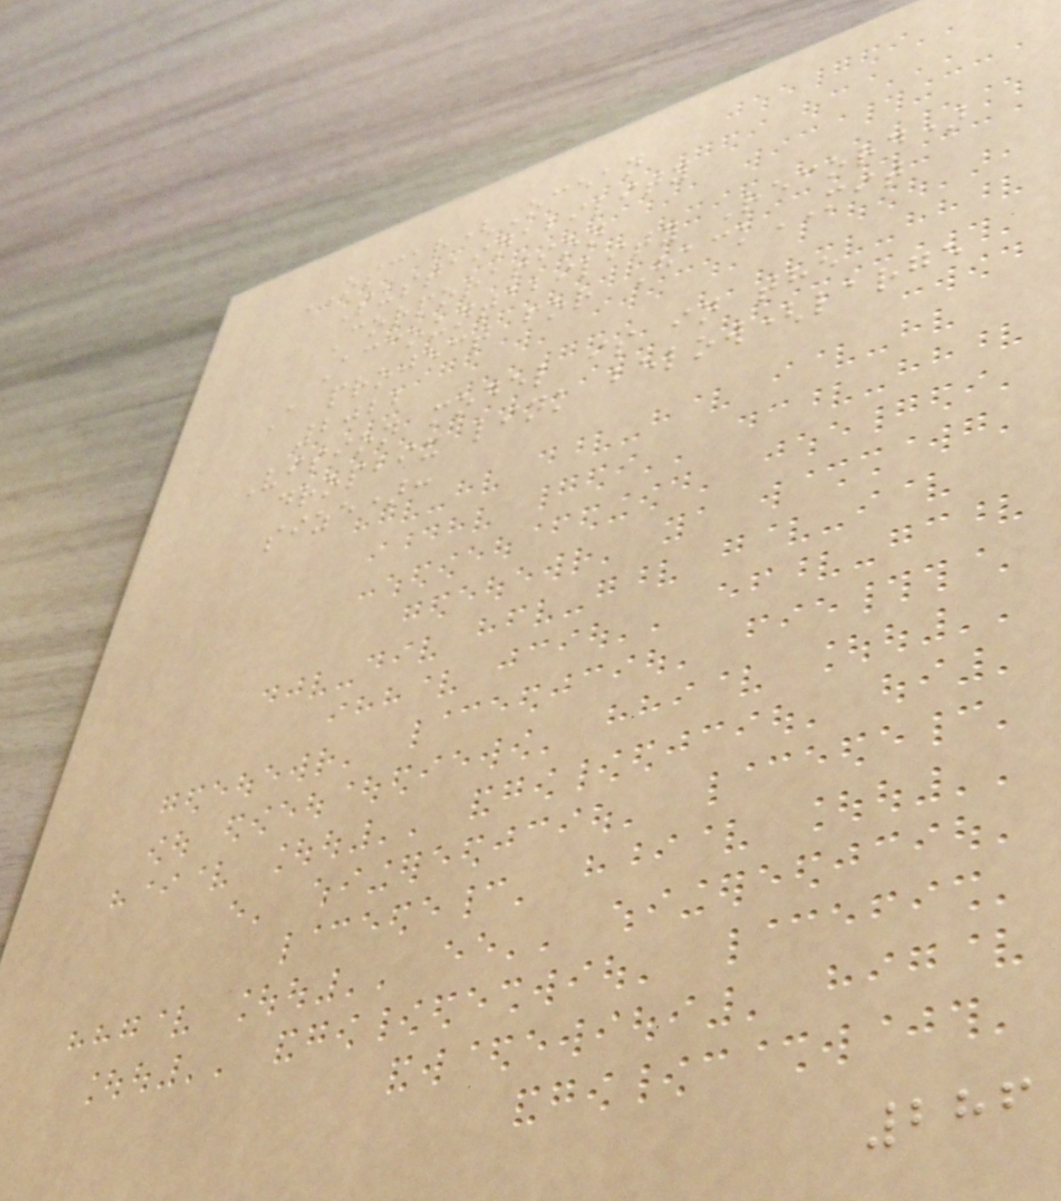OSCAR(Ocean
Sustainability
Corporation
Accountability Record)
A project for HackMIT
2022
Vision model is in the
dropbix link below(large
size):
286
